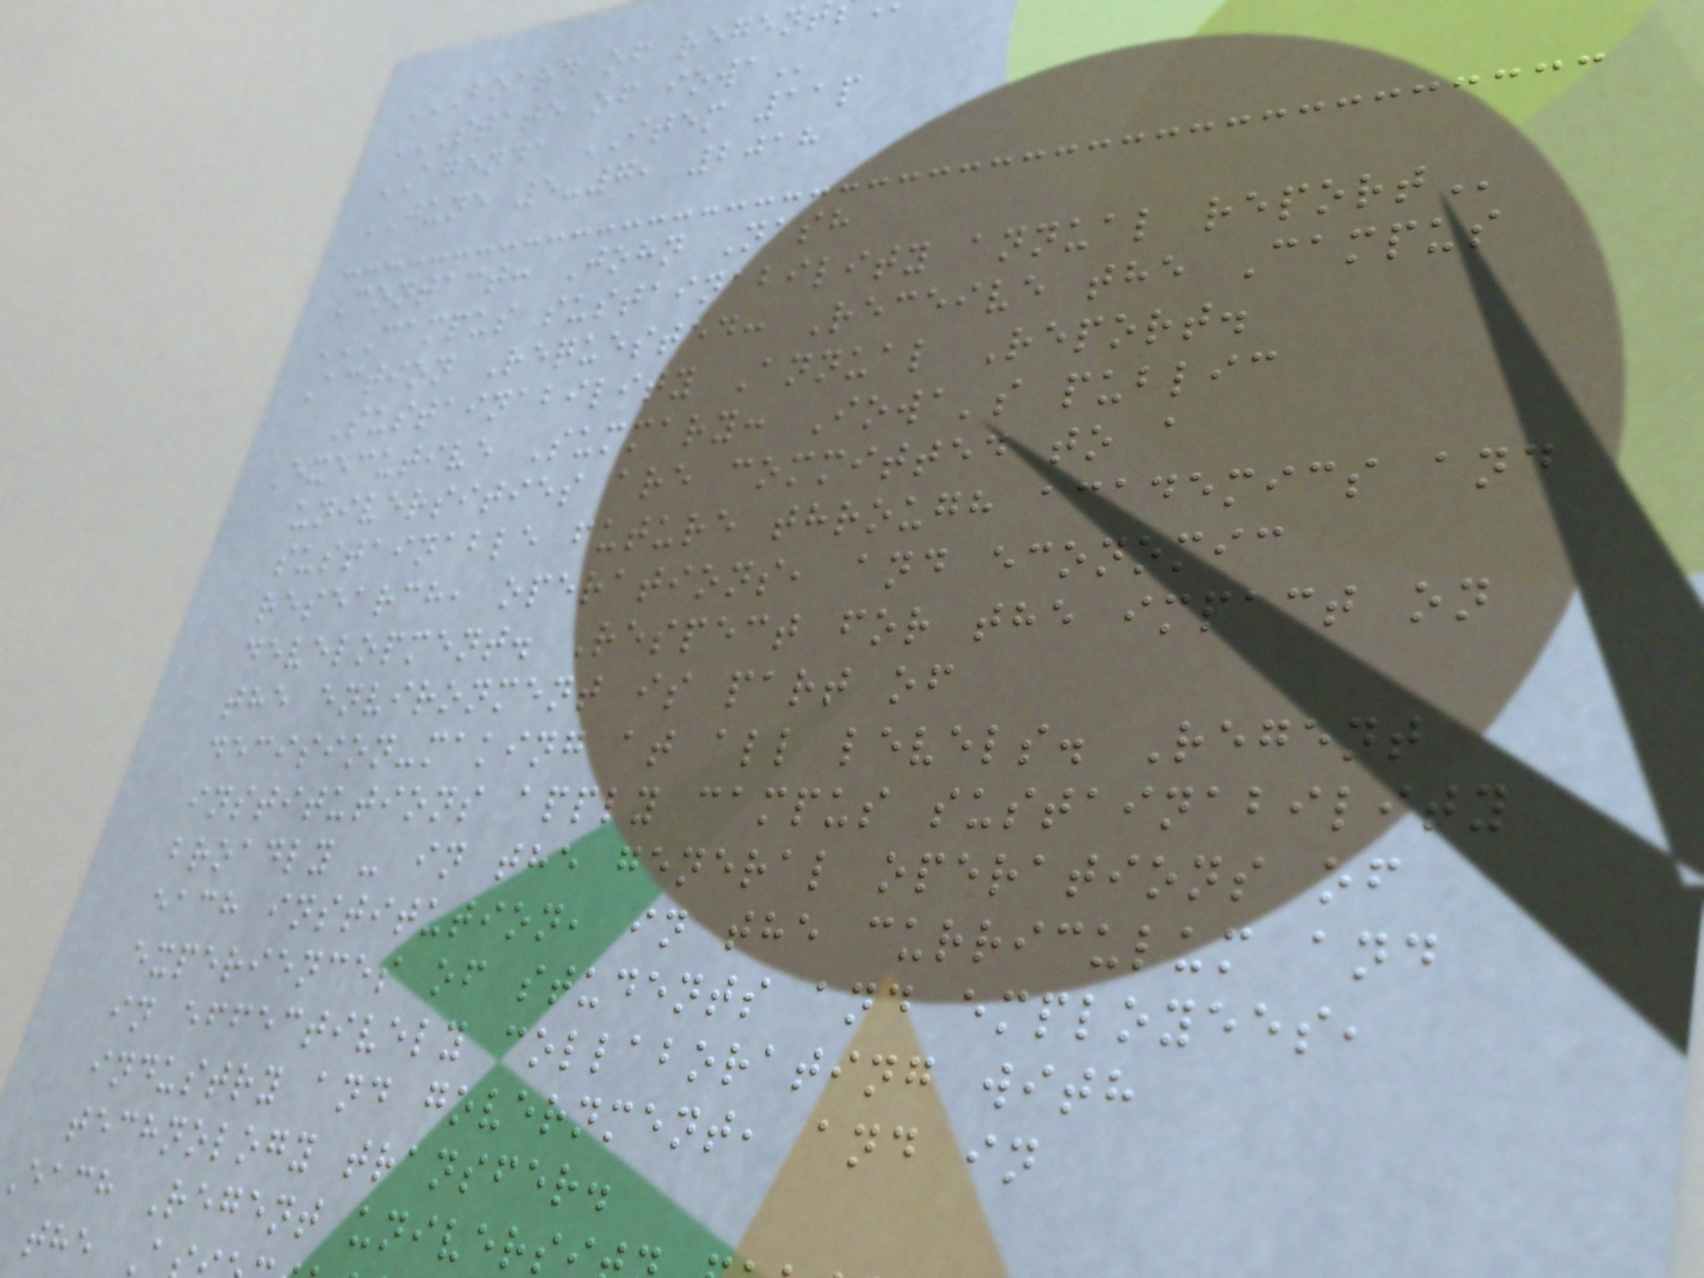STATE OF IOWA
AGENDA ITEM 11p
JUNE 5-7, 2018
Contact: John Nash
CAMPUS SUSTAINABILITY ANNUAL REPORT
Action Requested: Receive the Campus
Sustainability Annual Report.
Executive Summary: Iowa's public
universities are committed to a
sustainable future through academics and
research, operations, and economic
development. Respect for the impact on
the environment is part of
decision-making at all levels. Regent
institutions apply campus sustainability
broadly - in the general operations of
each institution, in the curriculum and
experiences of students and employees,
in effectively collaborating with
industry and government, and in
technology transfer.
each Regent univers
